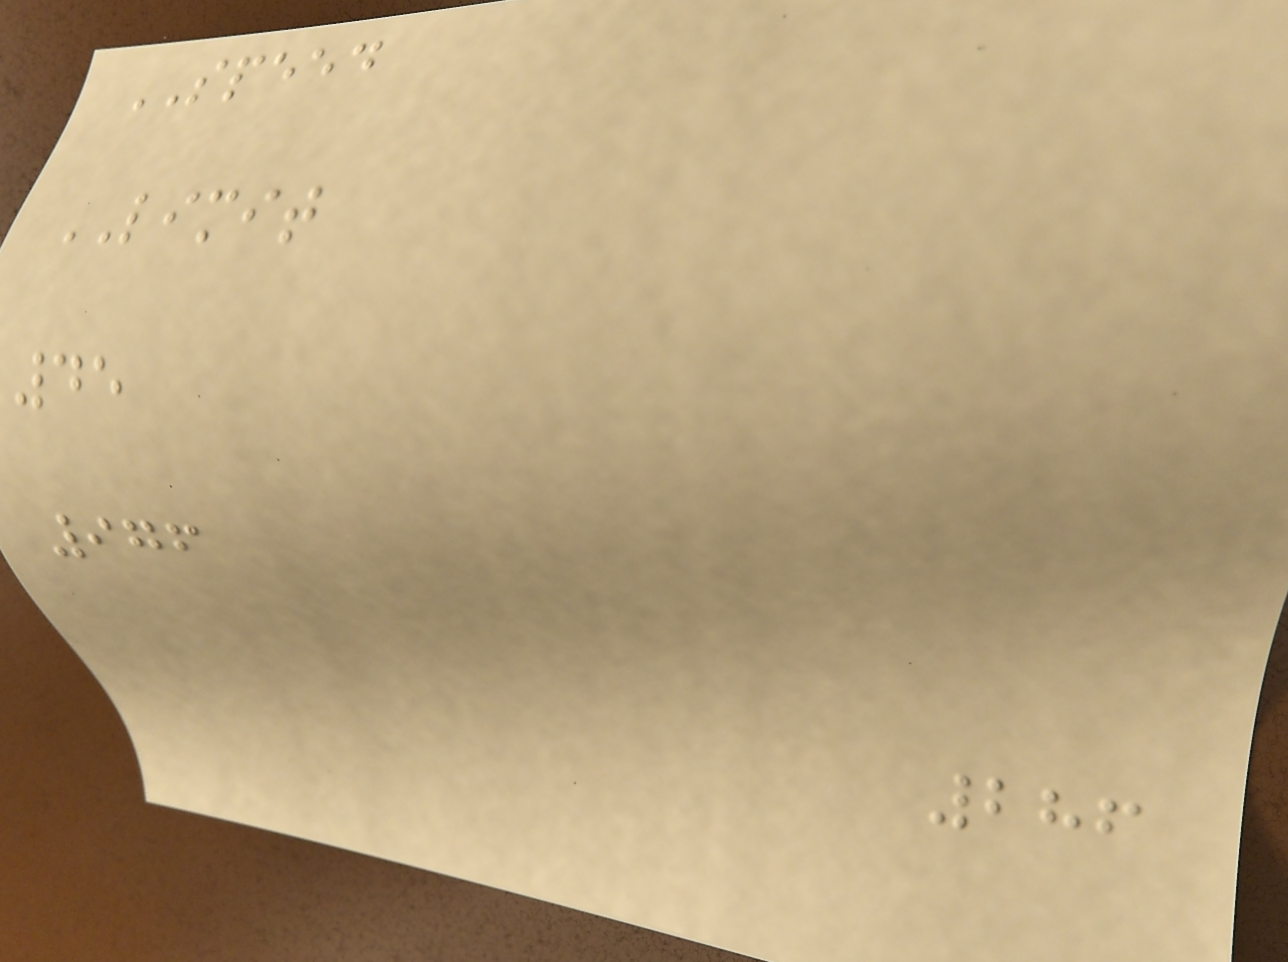SPEED
LIMIT
45
976
286
